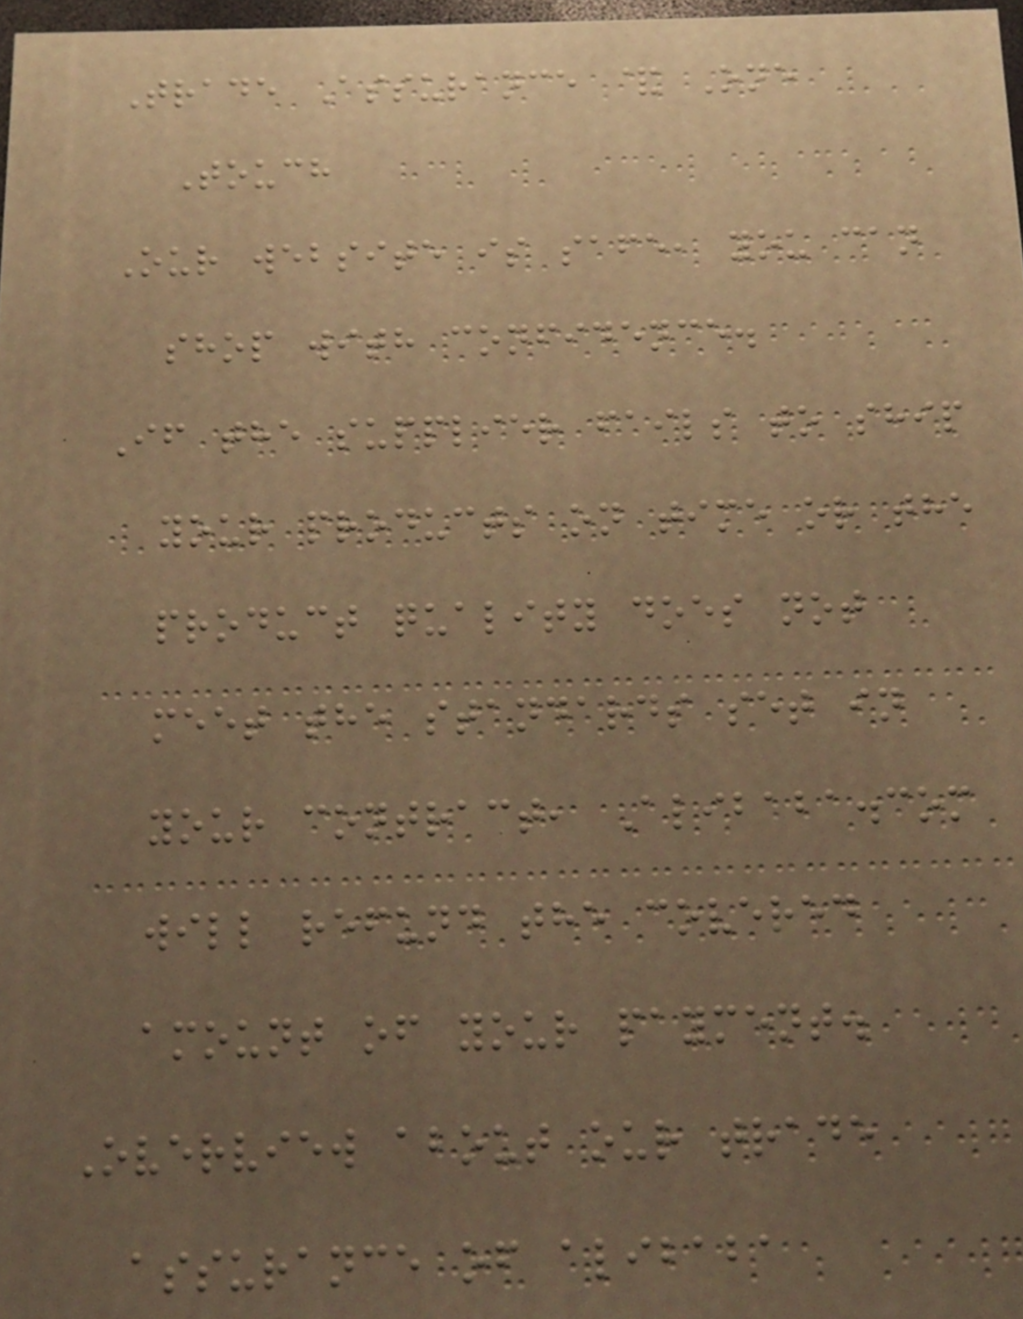Trade Assurance & One
Touch
Our website is safe, you can
shop with confidence.
If the supplier fails to ship
your products on time or the
product quality does not
meet the standards set in
your contract, Alibaba.com
will refund the covered
amount of your payment.
Overview about our trade
assurance of alibaba
